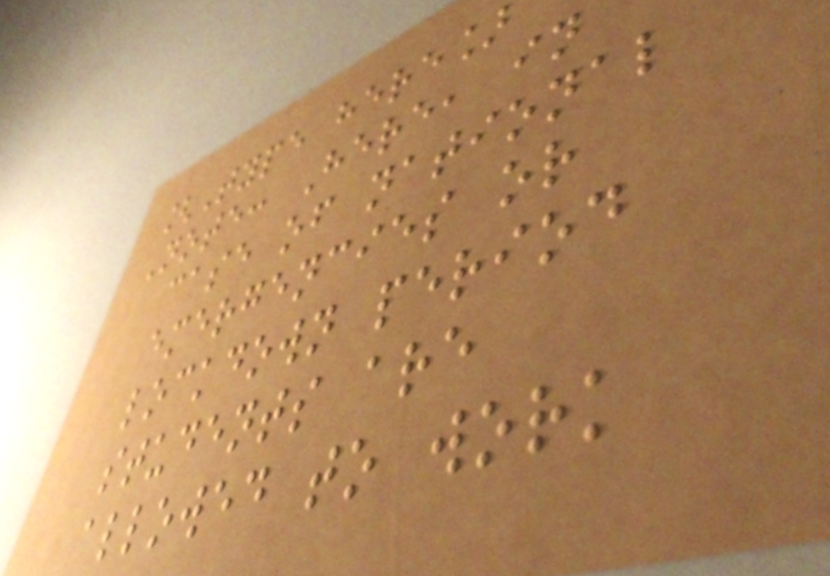[Type here]
Note: Here, in
case of national
emergencies or
lockdown period
students are
allowed to work
